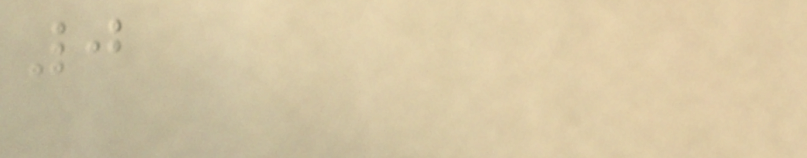0
